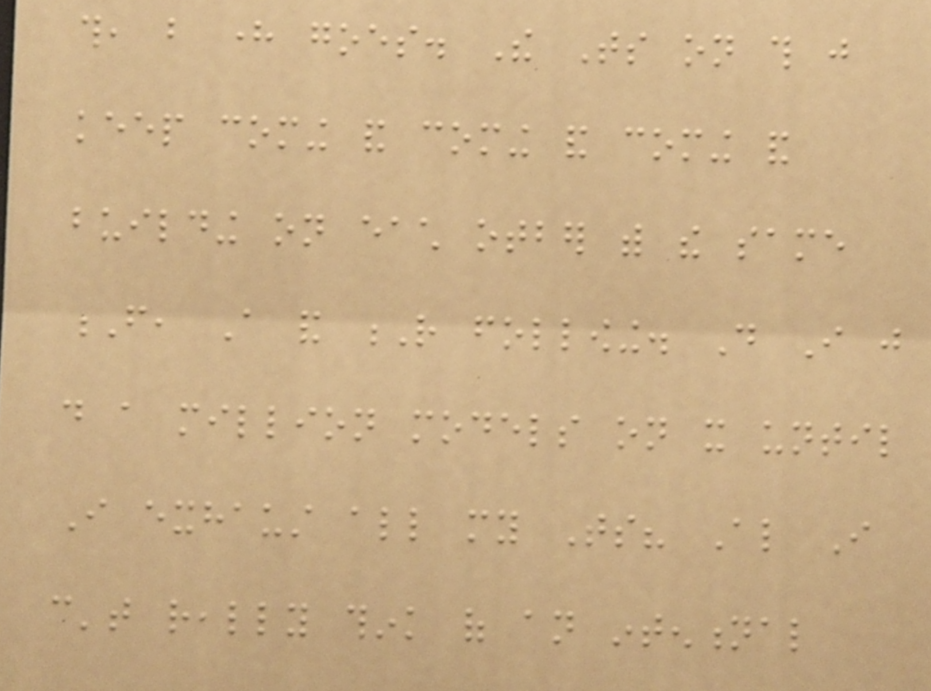this, but here goes. The Ts on this just
keep coming and coming and coming and
building on each otber with the same
F, A and R following. Do I just
do a million models on it until
I exhaust all my Ts? Also I
can't really think of an intentional
